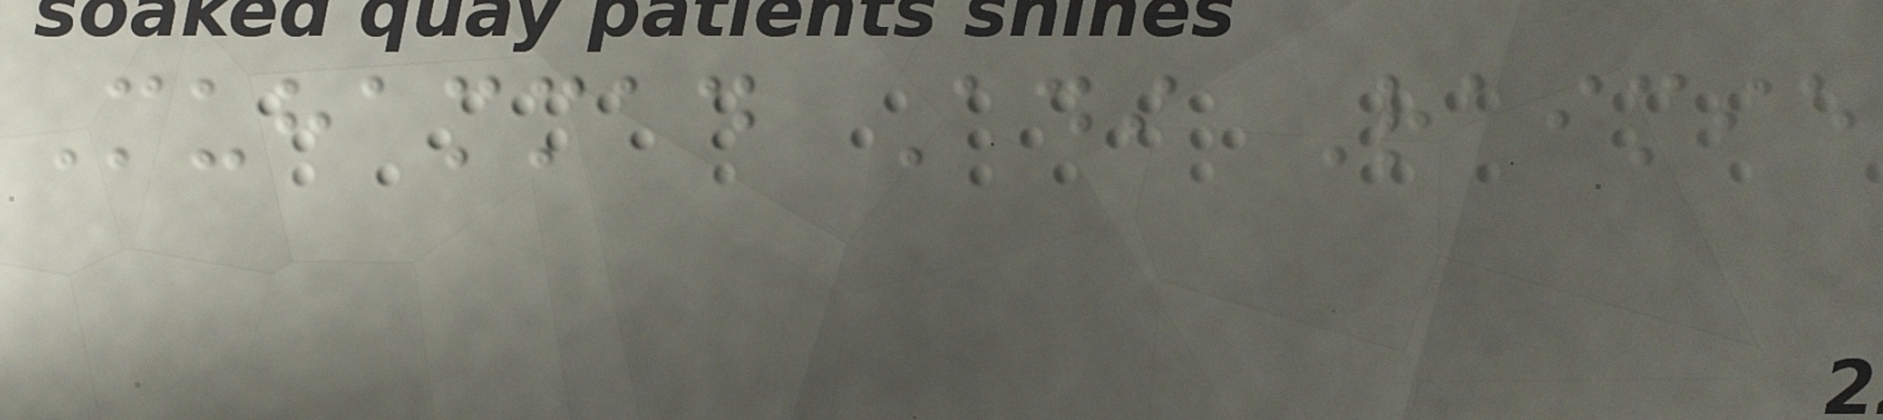Muhammad Adi Raimie
